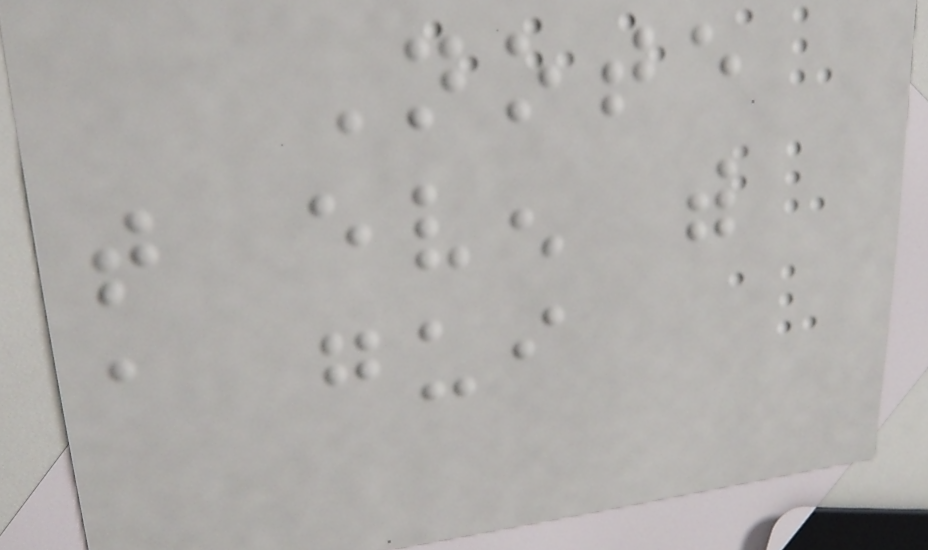Note
that even with
a gui
